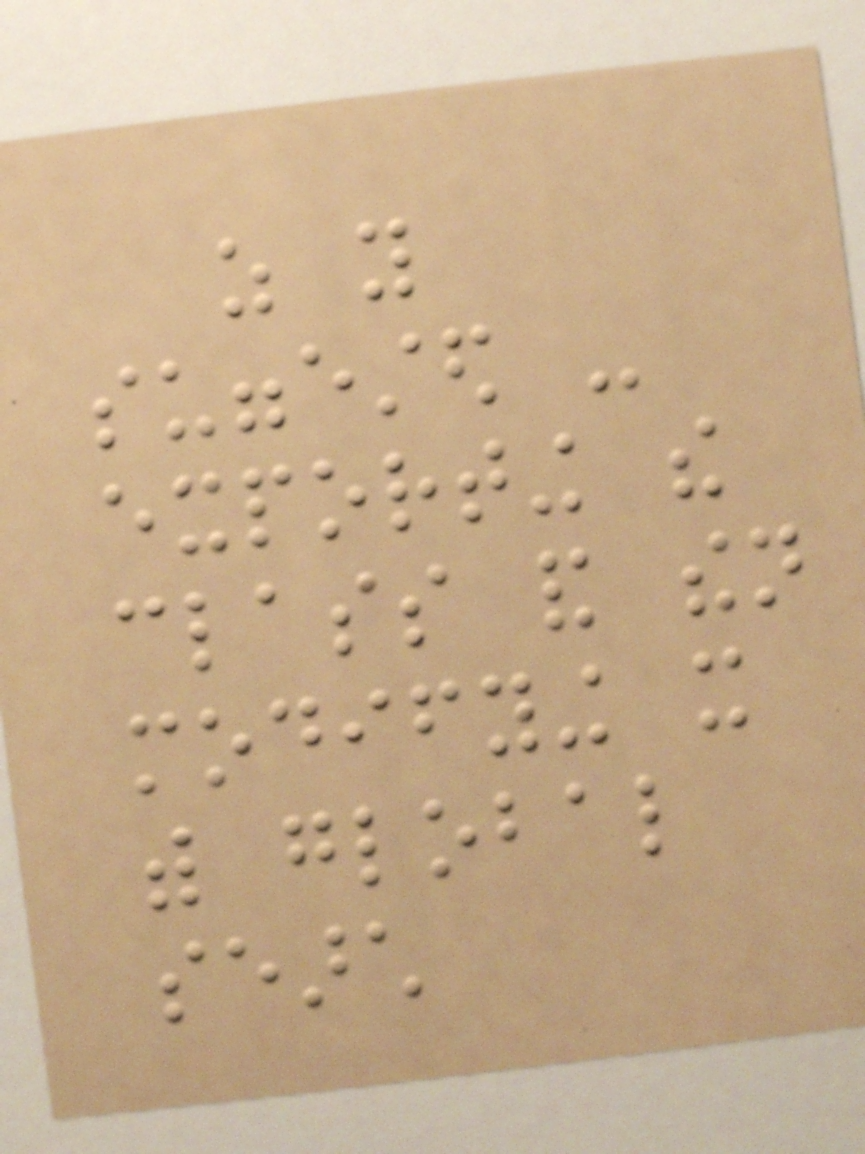as you
suggested -
exporting the
class and then
modifying it
with global
search
